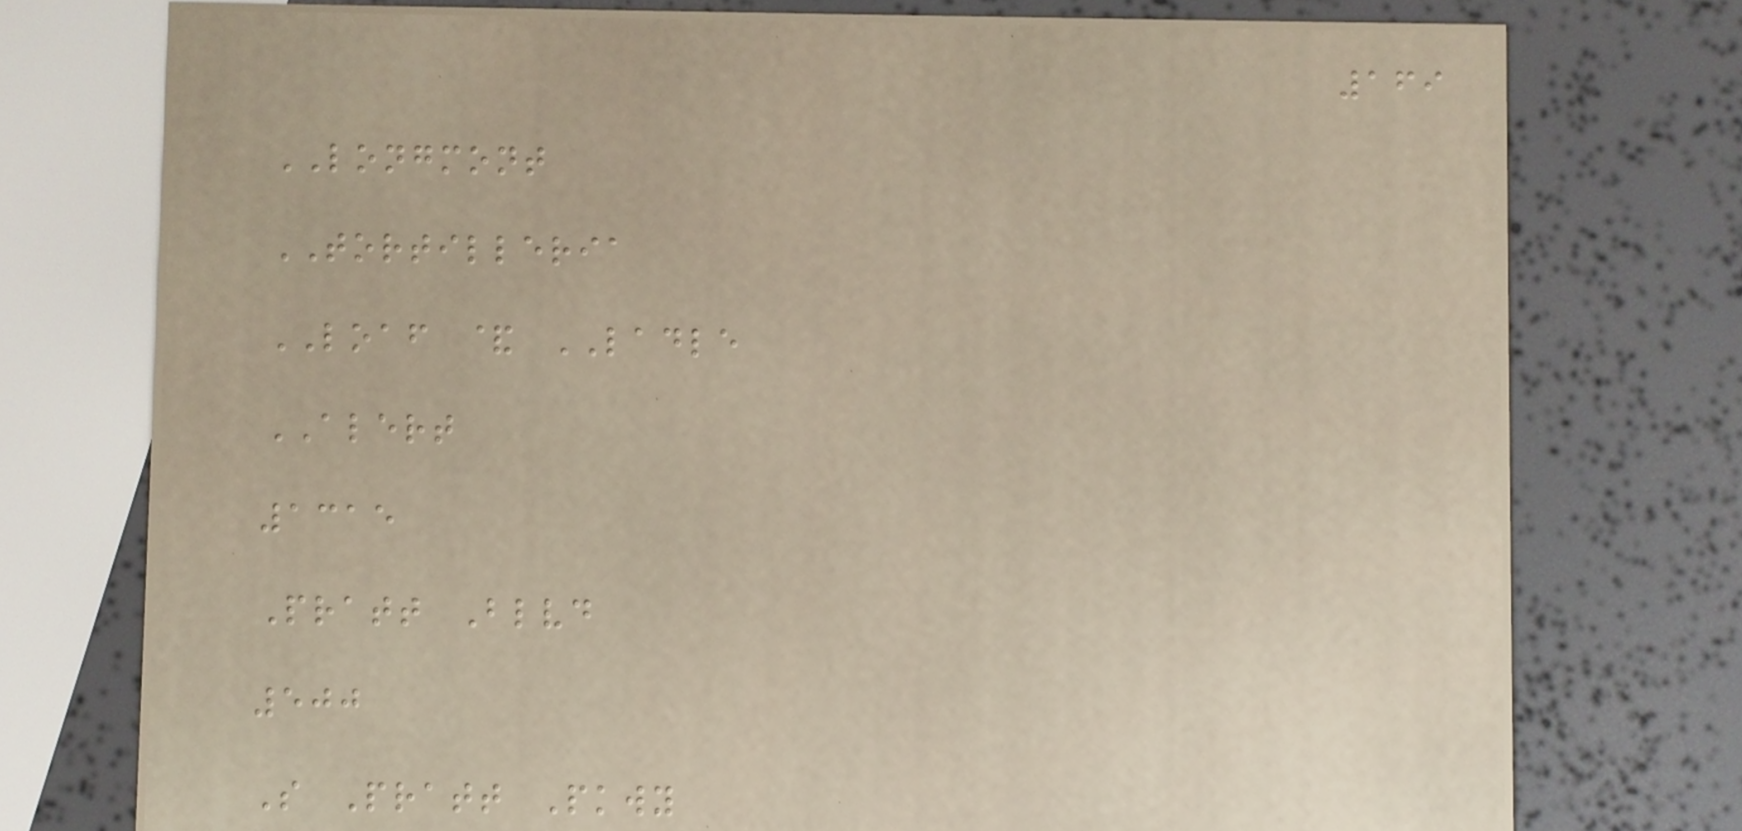169
LONGMONT
TORTILLERIA
LOAF & LADLE
ALERT
1315
Pratt Blvd
500
S Pratt Pkwy
